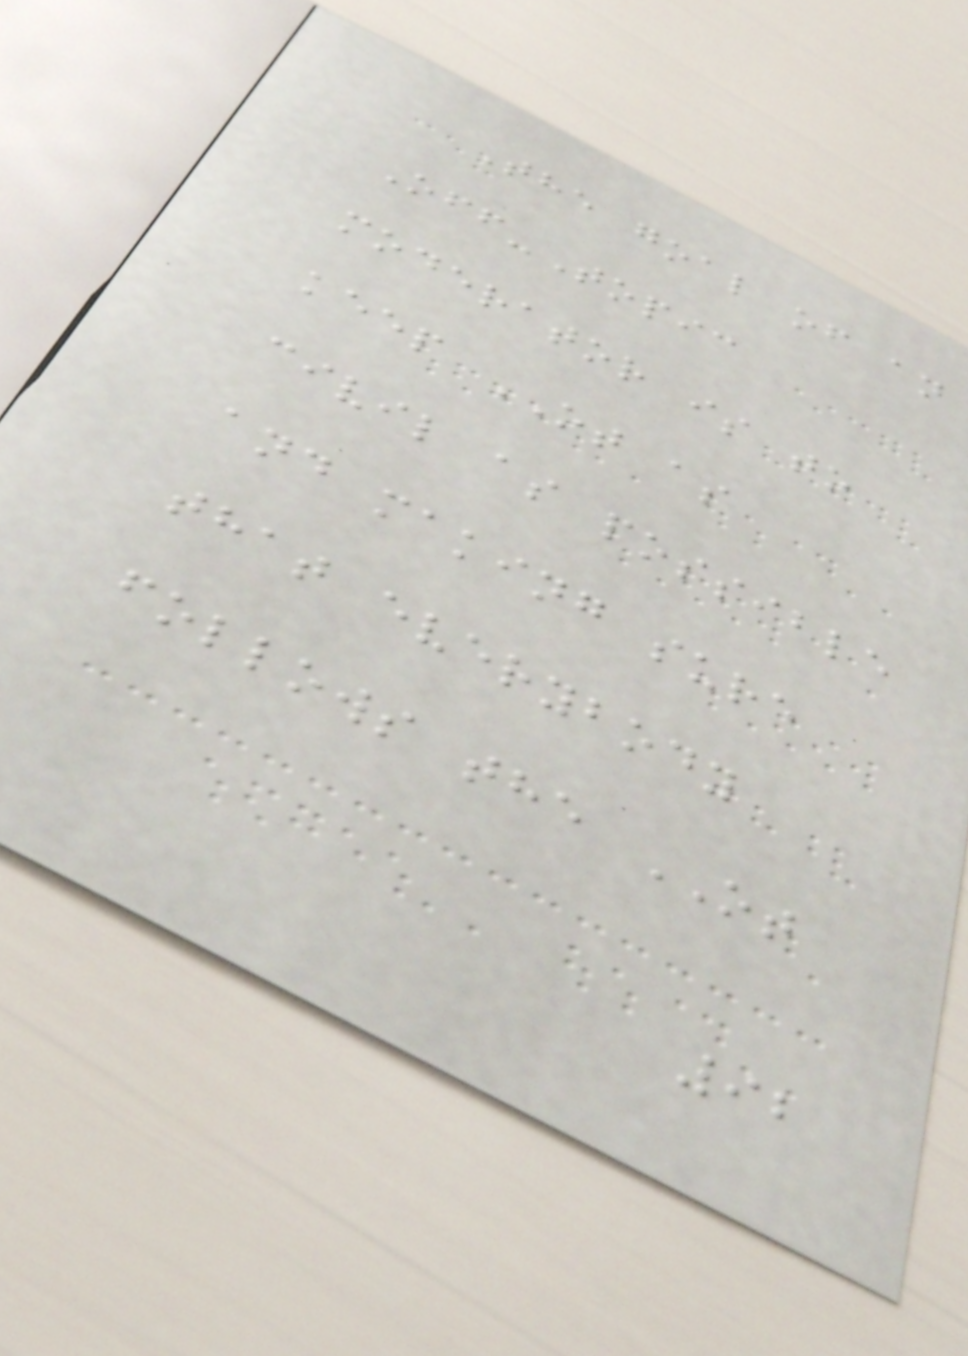The goal of an
Off-Topic
moderator is to
keep OT as
civil as possible
and making sure
that everybody
follows the OT
92
